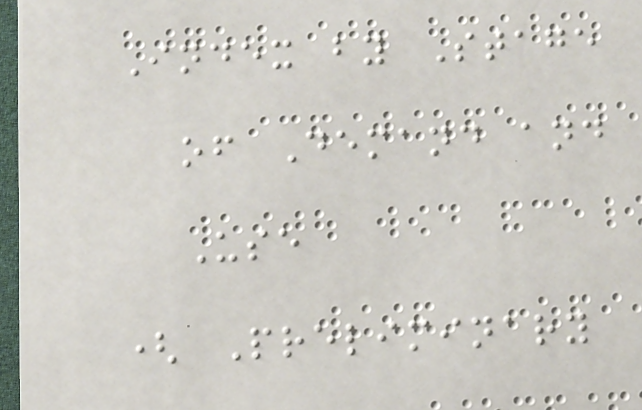Index by Stage
of Demand and
Use
( Preliminary
